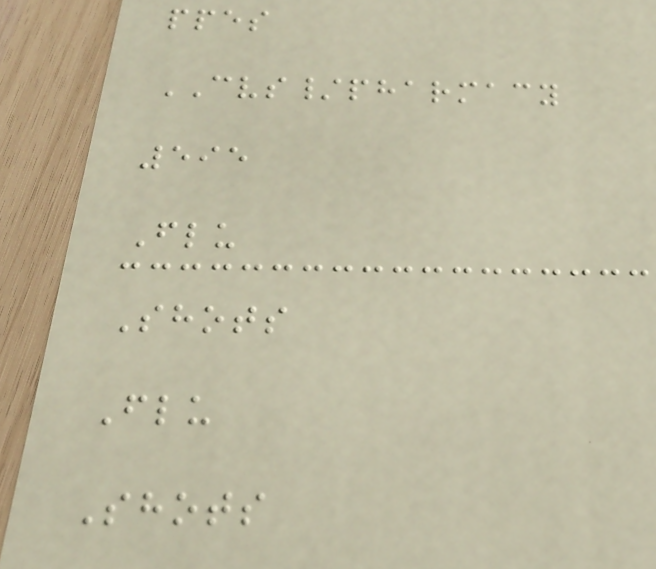ppes
CVS/pharmacy
595
Flu
Shots
Flu
Shots
